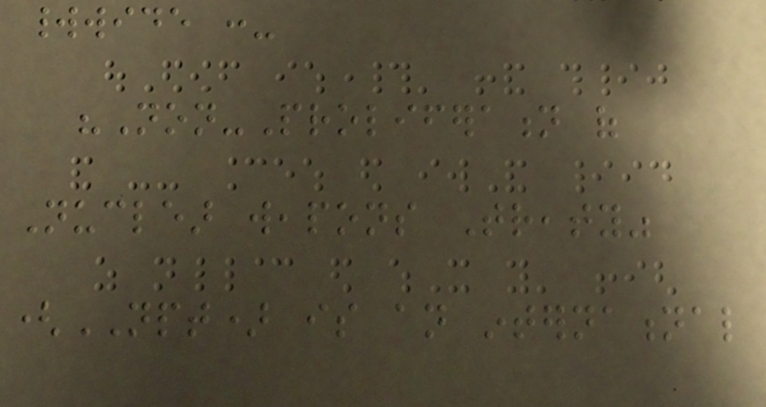worldwide :-
"Non-Proliferation of
Nuclear weapons Treaty"
(NPT) is an international
